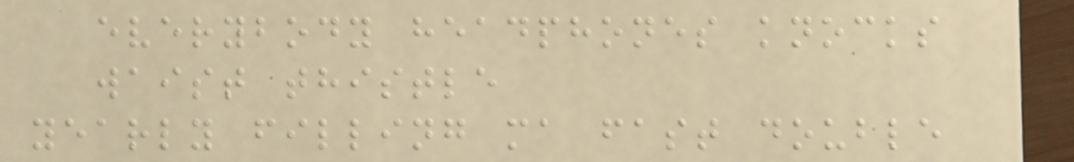everybody headphones knocks
waist thistle
yearly filling ma fast double
